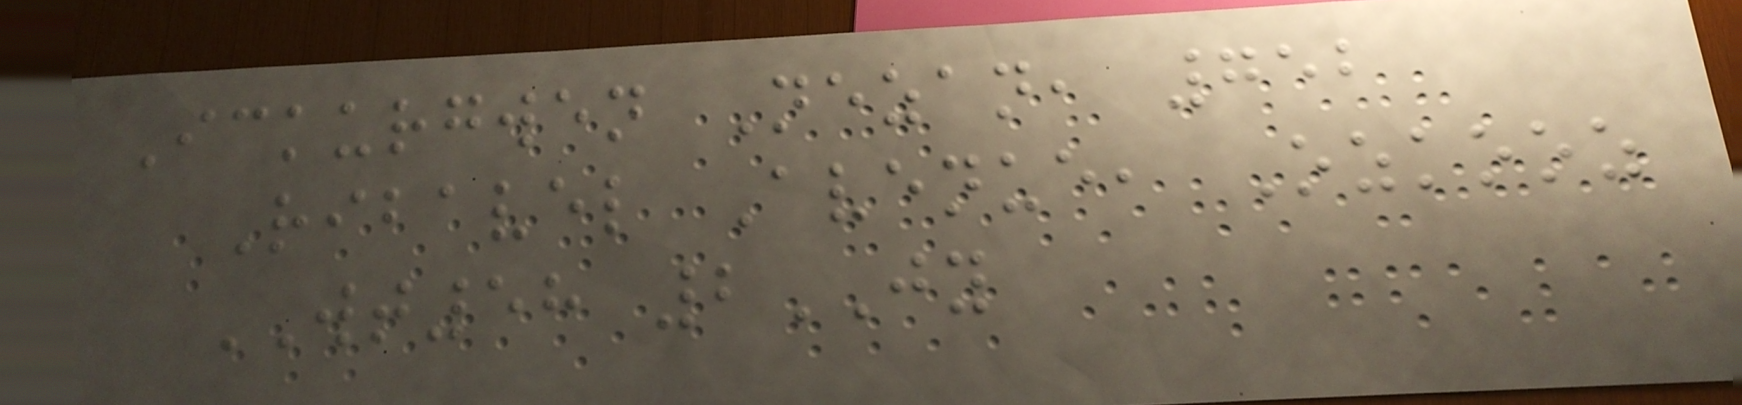Ickurgwen Nezan, 752
Ribavel Avenue, Ozkooz
WT58 2JY
